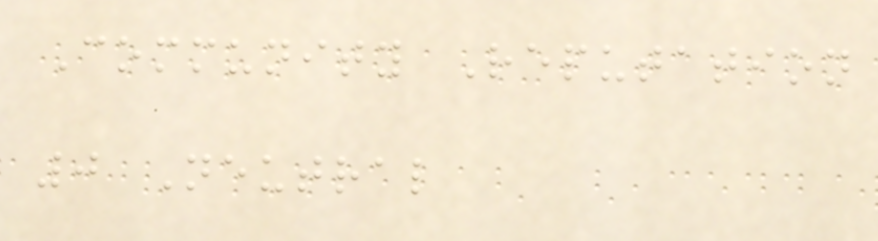Community Reputation
0 Neutral
